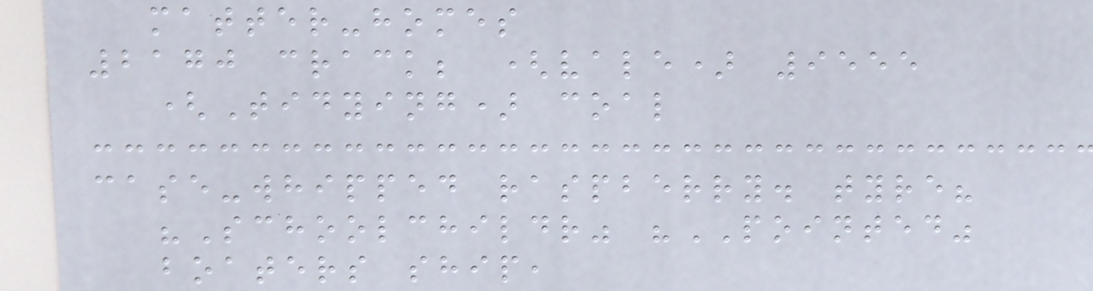matter-homes
2170 crack; (vale) 9555
(Tidying) coal
case-whipped raspberry. tyre?
"Schoolchildr" "POINTED"
boaters ship,
